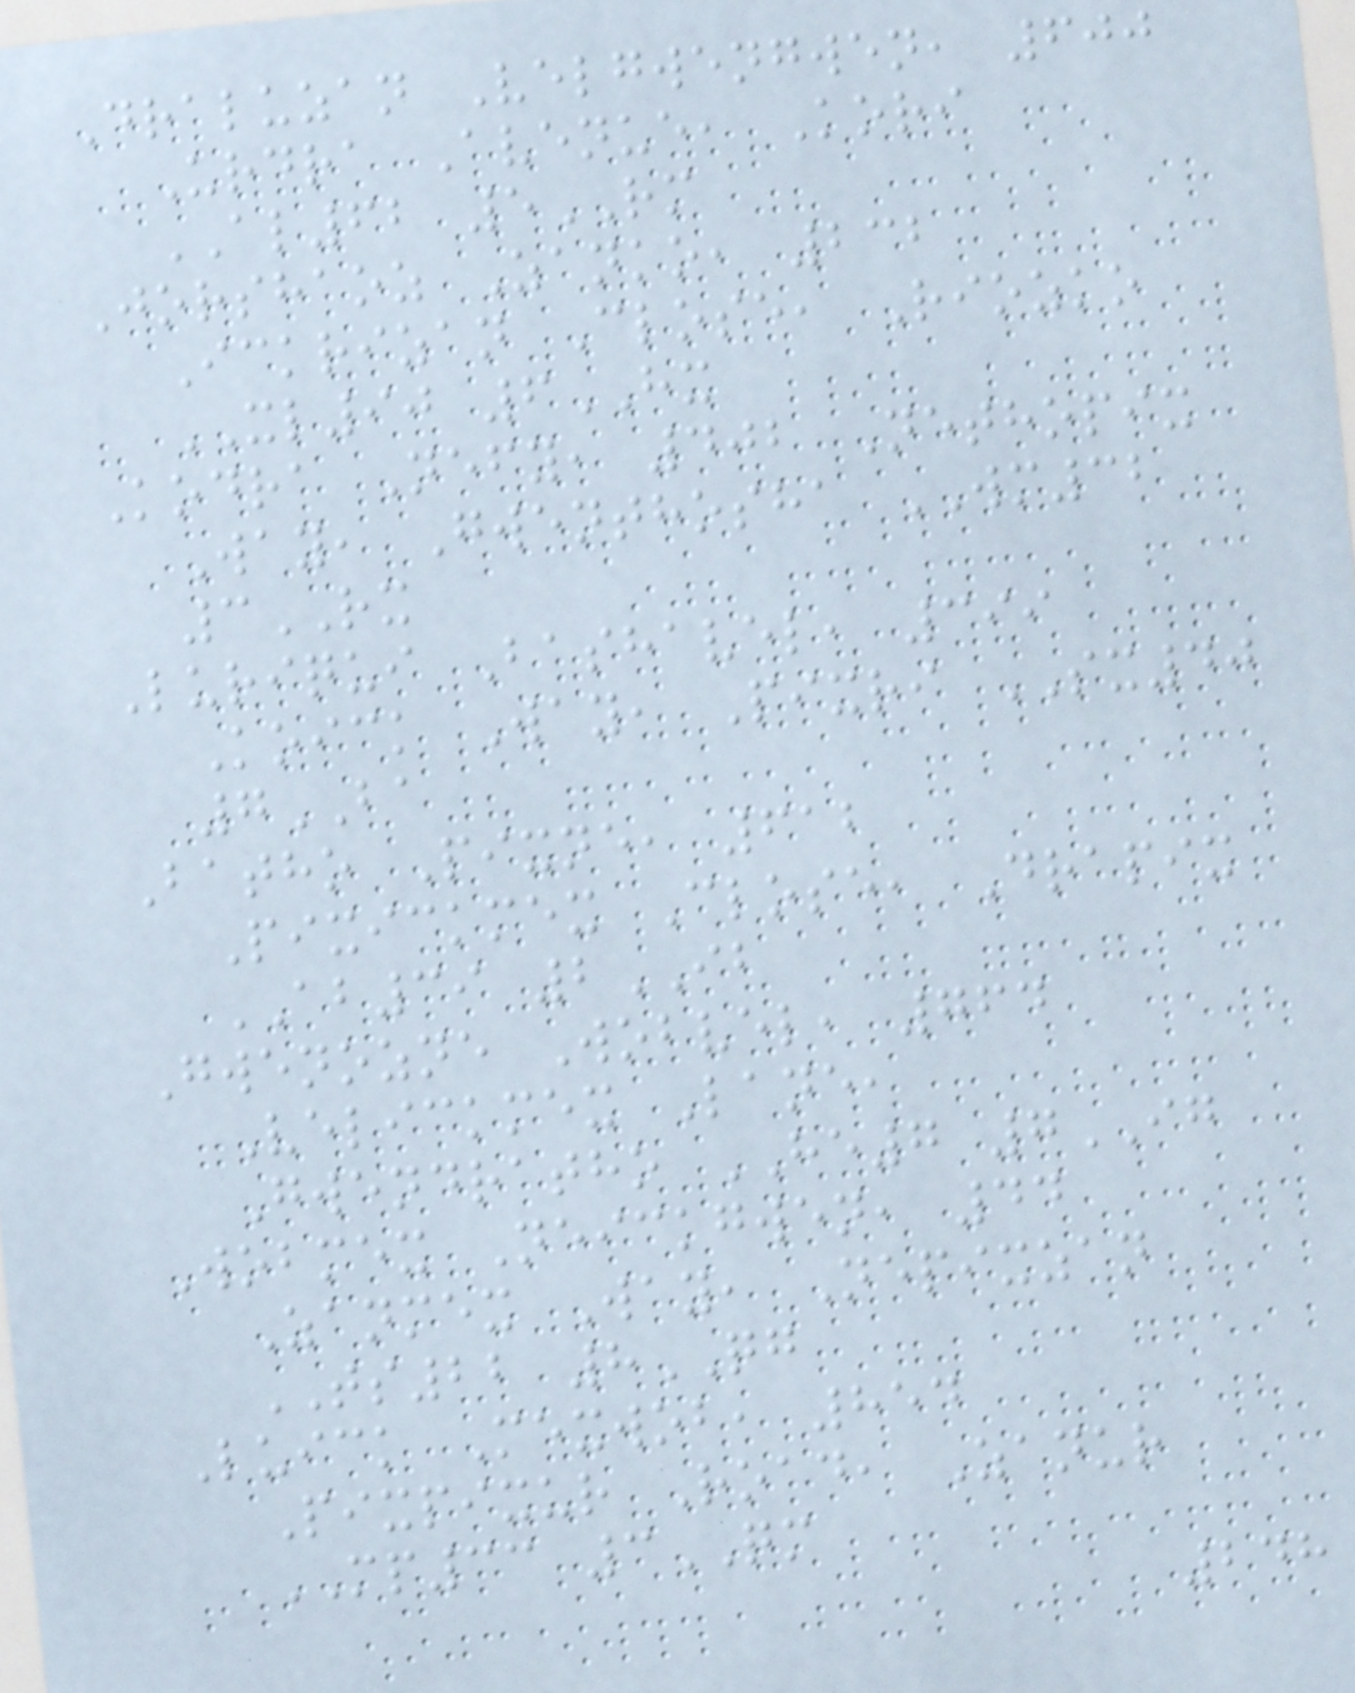Draluzan Velgwengwen, 600
Urdra Avenue, Kori
AL62 5RM
Jorshaoz Zanko, 232
Ickrizan Close, Riozko
XL90 6HX
Kodra Nefy, 402 Nethopix
Way, Gwenthosha WM32
3RX
Luriqui Bashavel, 399
Koick Way, Pixri SX40
7BA
Batho Pixne, 612
Pixickmex Close, Drapix
AB39 2IB
Gwenozne Wobvel, 764
Velickmex Lane,
Gwendratho HE7 7IG
Wobmex Neickgwen, 44
Zanmex Way, Nepixzan
TS22 8QG
Luick Mexwob, 854
Pixpixur Road, Zanur
MP33 3QM
248
